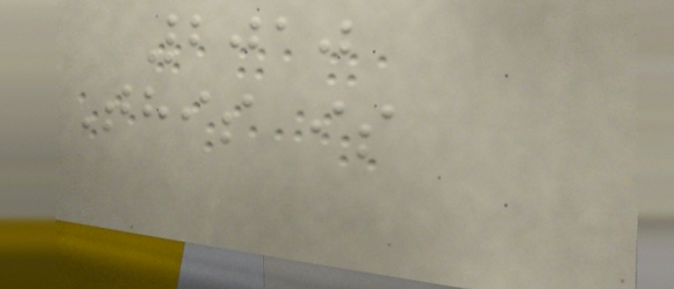2010
This is
